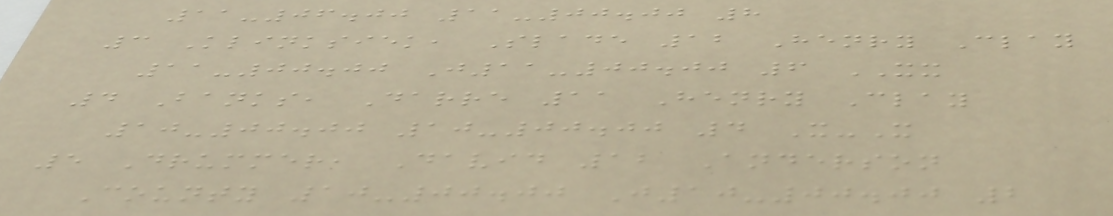11-06.00 11-00.00 8
3 Klinksiek, Slade 12 Henry Clay
11-00.00 J11-00.00 6 XX
4 Banks, Darre 11 Henry Clay
10-00.00 10-00.00 4 X-X
5 Drummer, David 12 Anderson
County 10-00.00 J10-00.00 2
